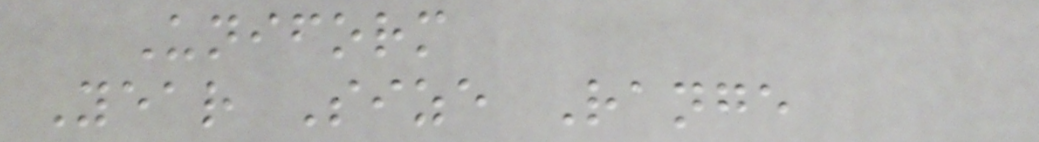Uniform
Year Size Range
